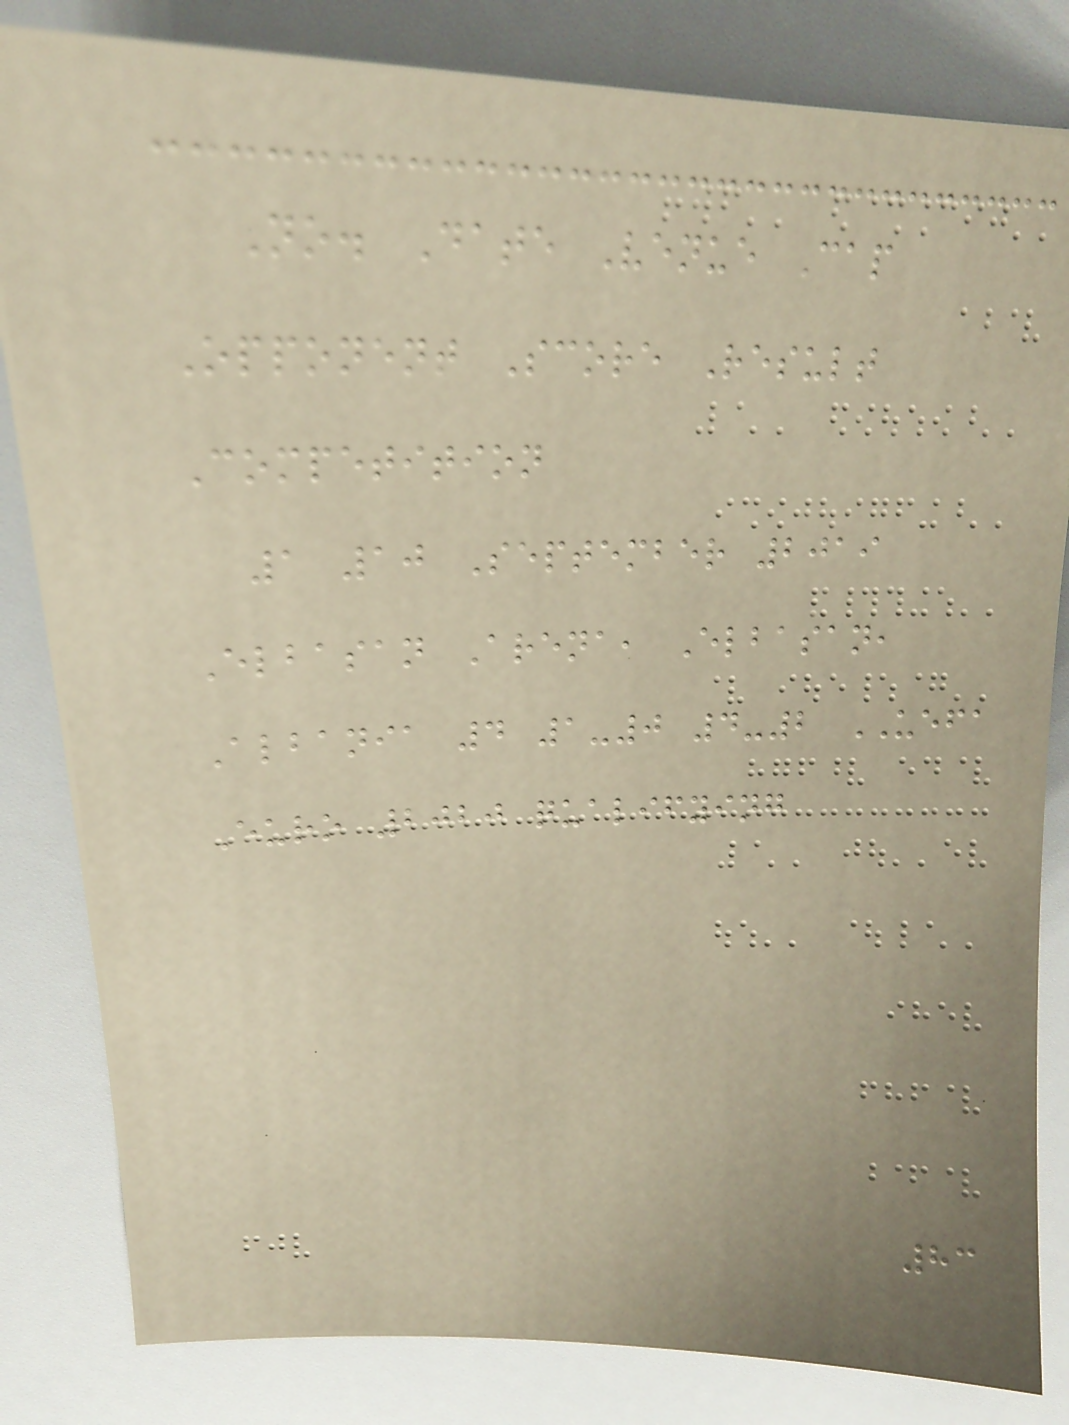No. Date Venue Cap
Opponent Score Result
Competition
1 10 September 2019
Elbasan Arena, Elbasan,
Albania 4 1-0 4-2 UEFA
Euro 2020 qualifying
83
